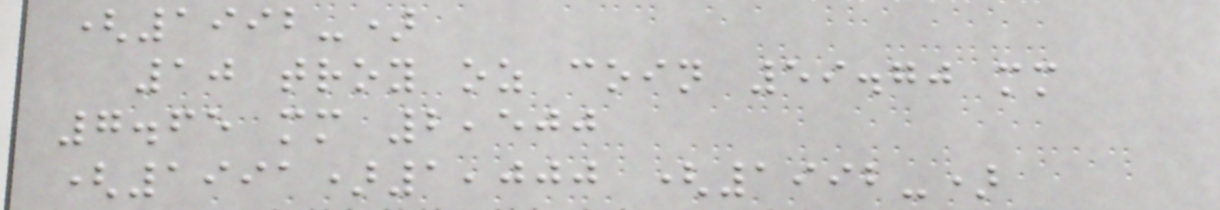(1992-)
10 troy oz coin 59.70 mm
7.65 mm 2,500
(1991)1,000 (1992-)
